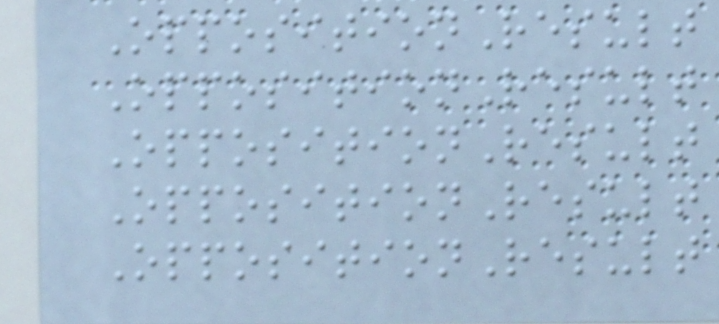OppositionResult
OppositionResult
OppositionResult
OppositionResult
OppositionResult
